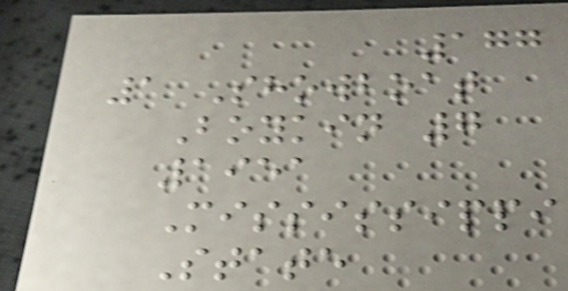177
1 Showboat
Boykin 7
1951
Mississippi
State
